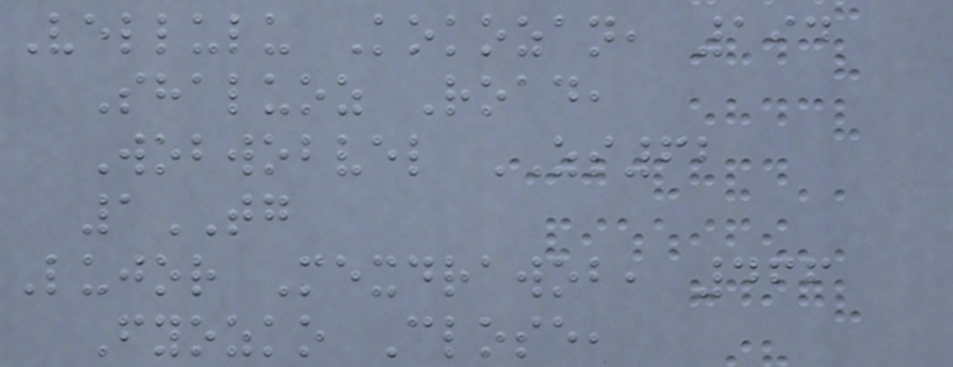Vellulu Kokozan, 194
Shaluoz Road,
Wobwobvel ZS62
1TG
Lujor Mexdrawob, 466
Fyozko Close,
